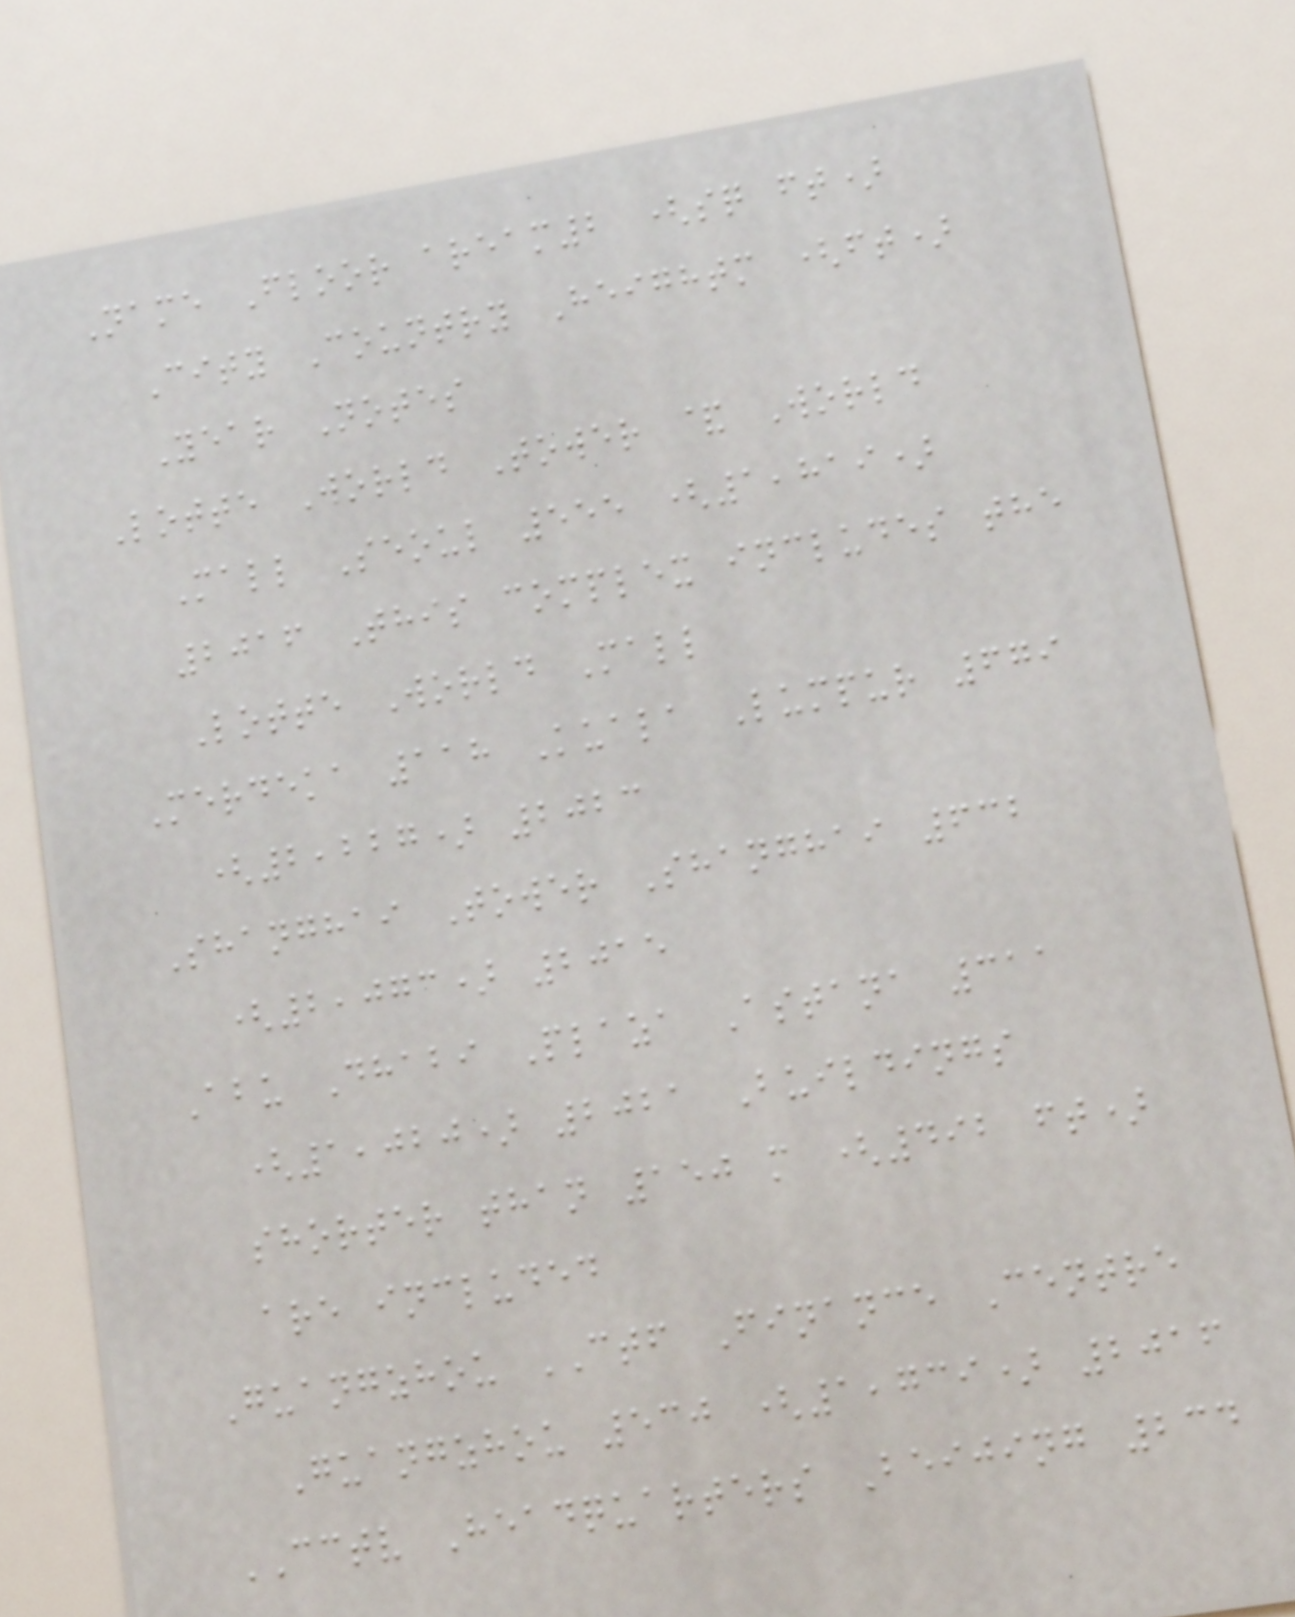Name Floor aream2 (sq ft)
City Country Heightm (ft)
Year Notes
Lotte World Tower & World
Mall Seoul 555 (1,819)
2016 This complex includes the
Lotte World Mall
Merdeka 118 Kuala Lumpur 679
(2,227) 2023
Shanghai Tower Shanghai 632
(2,073) 2015
Abu Dhabi Plaza Astana 311
(1,020) 2021 Buildings
shorter than 150 m (492 ft)
are included
Guangzhou CTF Finance Centre
Guangzhou 530 (1,739) 2016
CCTV Headquarters Beijing 234
